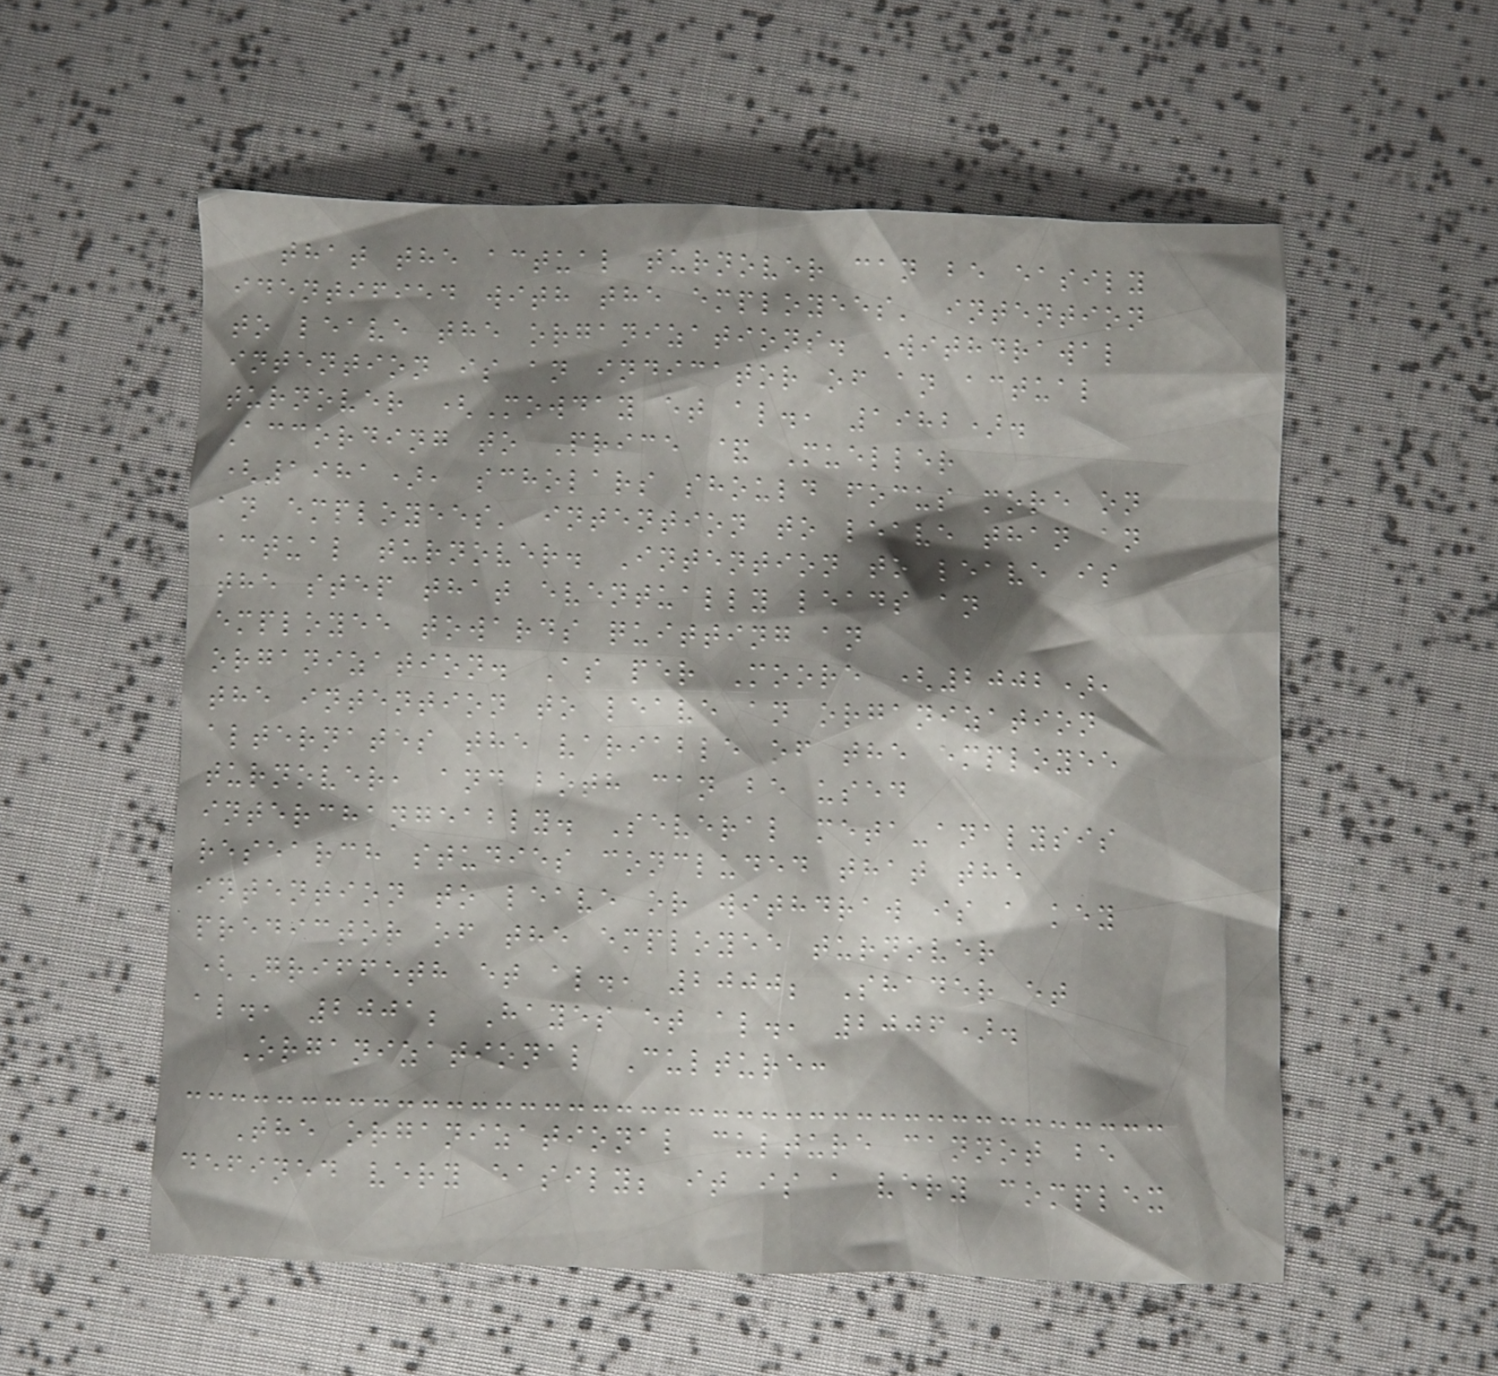that the actual turnover can be easily
identified with the employees' intention
to leave the organizations. Withdrawal
intention is an indicator of an actual
turnover (Mowday et al., 1982).
According to Price & Mueller
(1981), scholars should focus more on
an employees' intention to leave than an
actual turnover. Intention to leave is
the step that eventually leads an
employee towards quitting an
organization. As per Moore (2002),
the intention to leave an organization
alternates the variable of the employee
turnover, and both can be used
interchangeably. Several meta-analysis
research studies concluded that the
intention to leave or withdraw is a key
predictor of the employee turnover
(Griffeth et al., 2000; Shader et
al., 2001; Hayes et al., 2006).
Organizational Culture:
The organizational culture cannot be
defined very easily; it is a very complex
